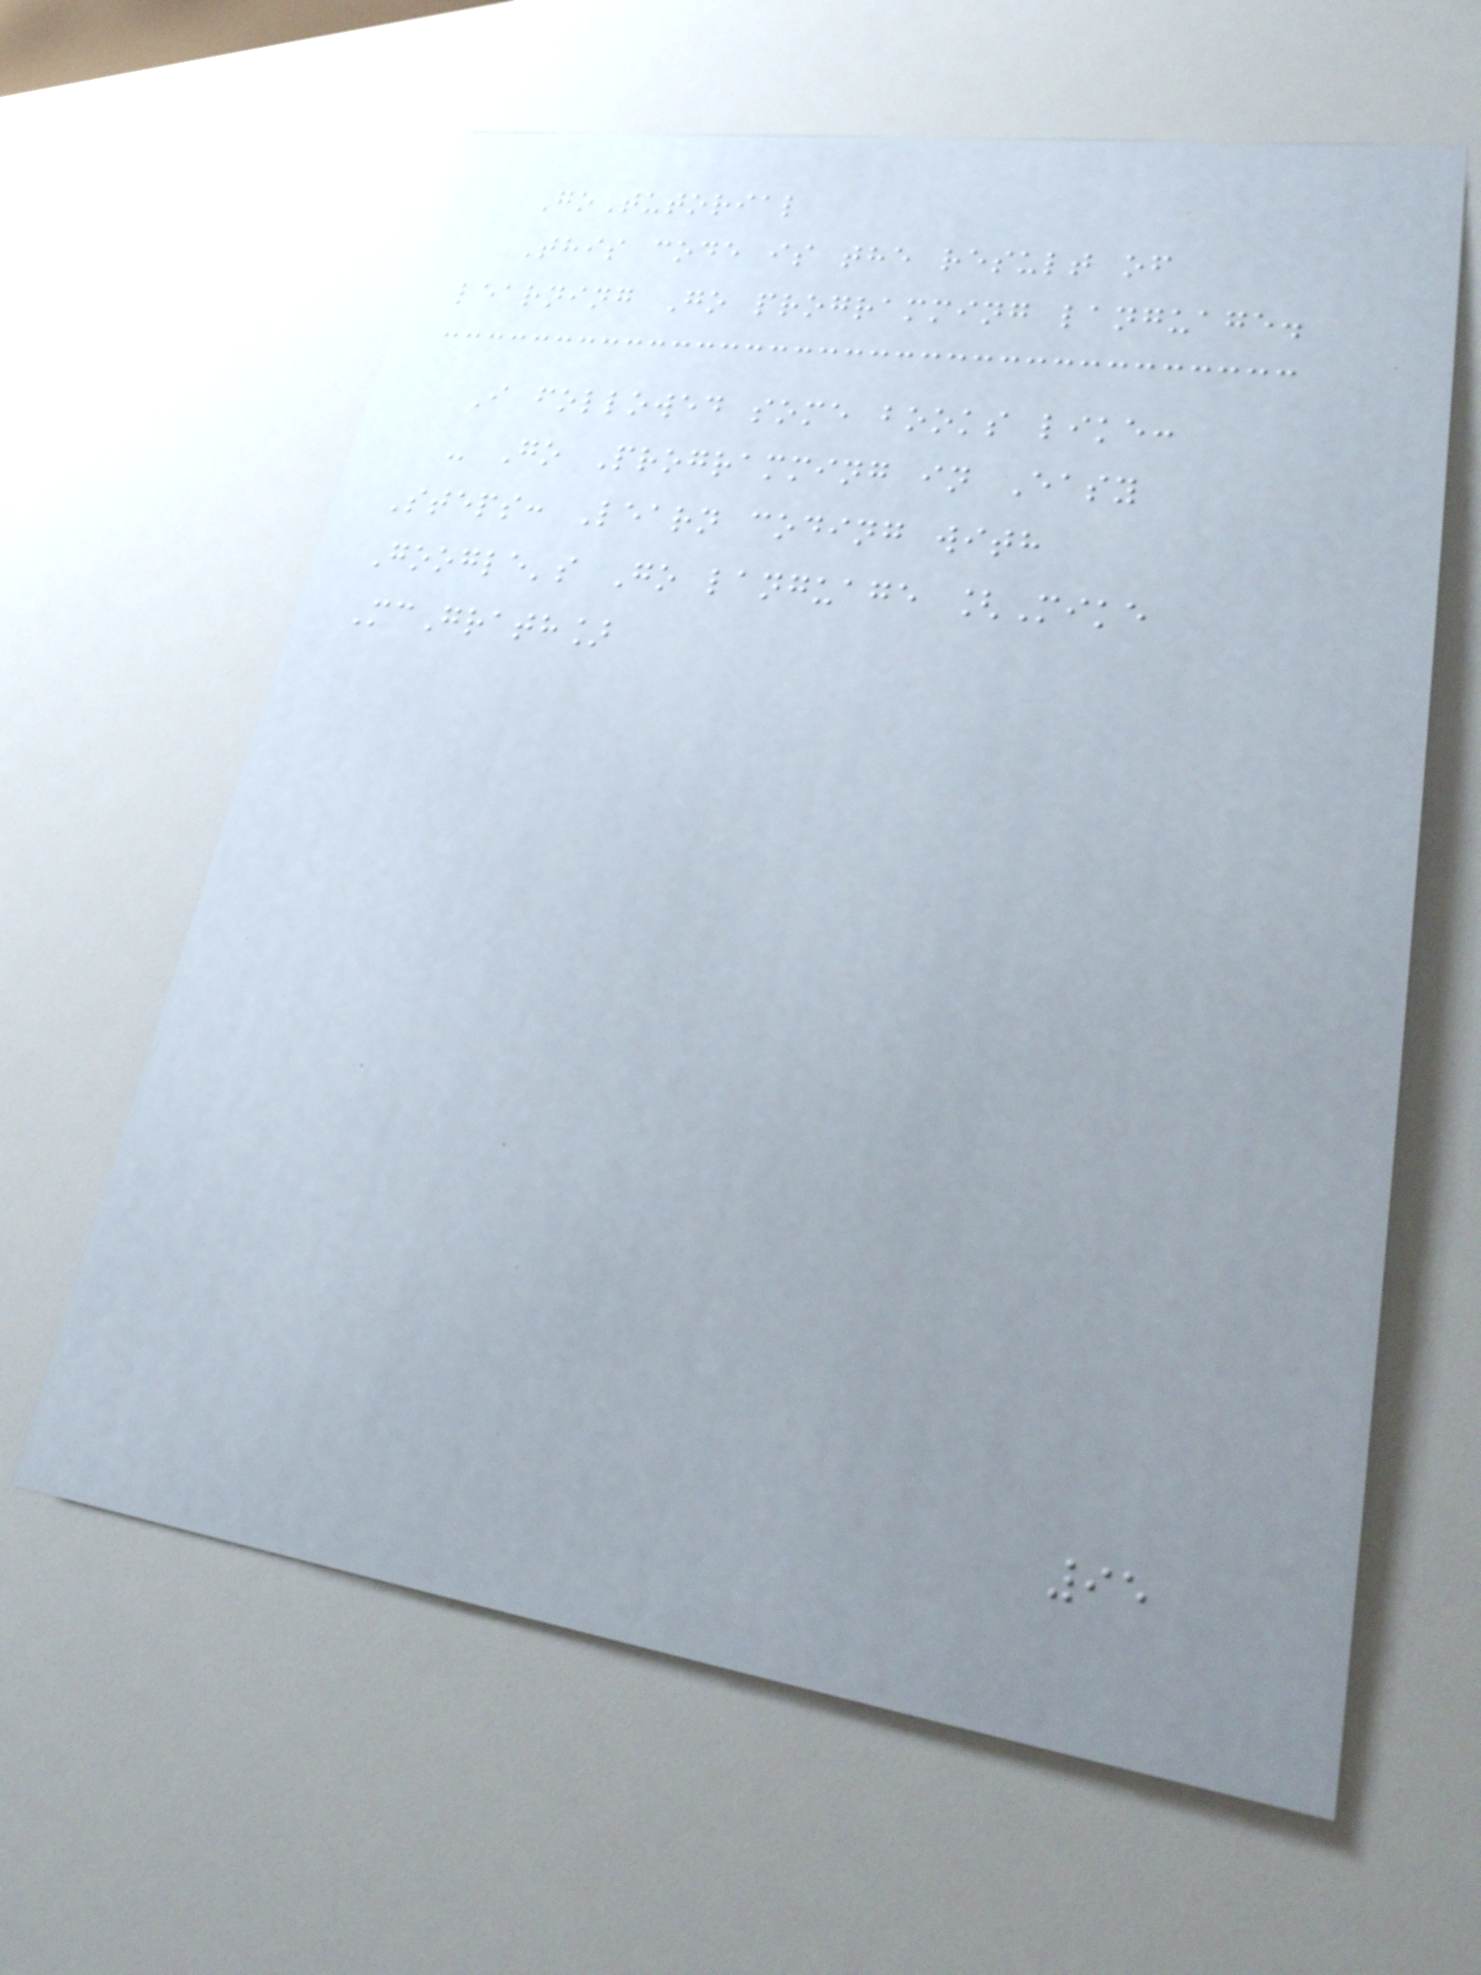GoTutorial
This code is the result of
learning Go programming language.
I followed some books like:
- Go Programming in Easy
Steps: Learn coding with
Google's Go language [Mike
McGrath]
95
